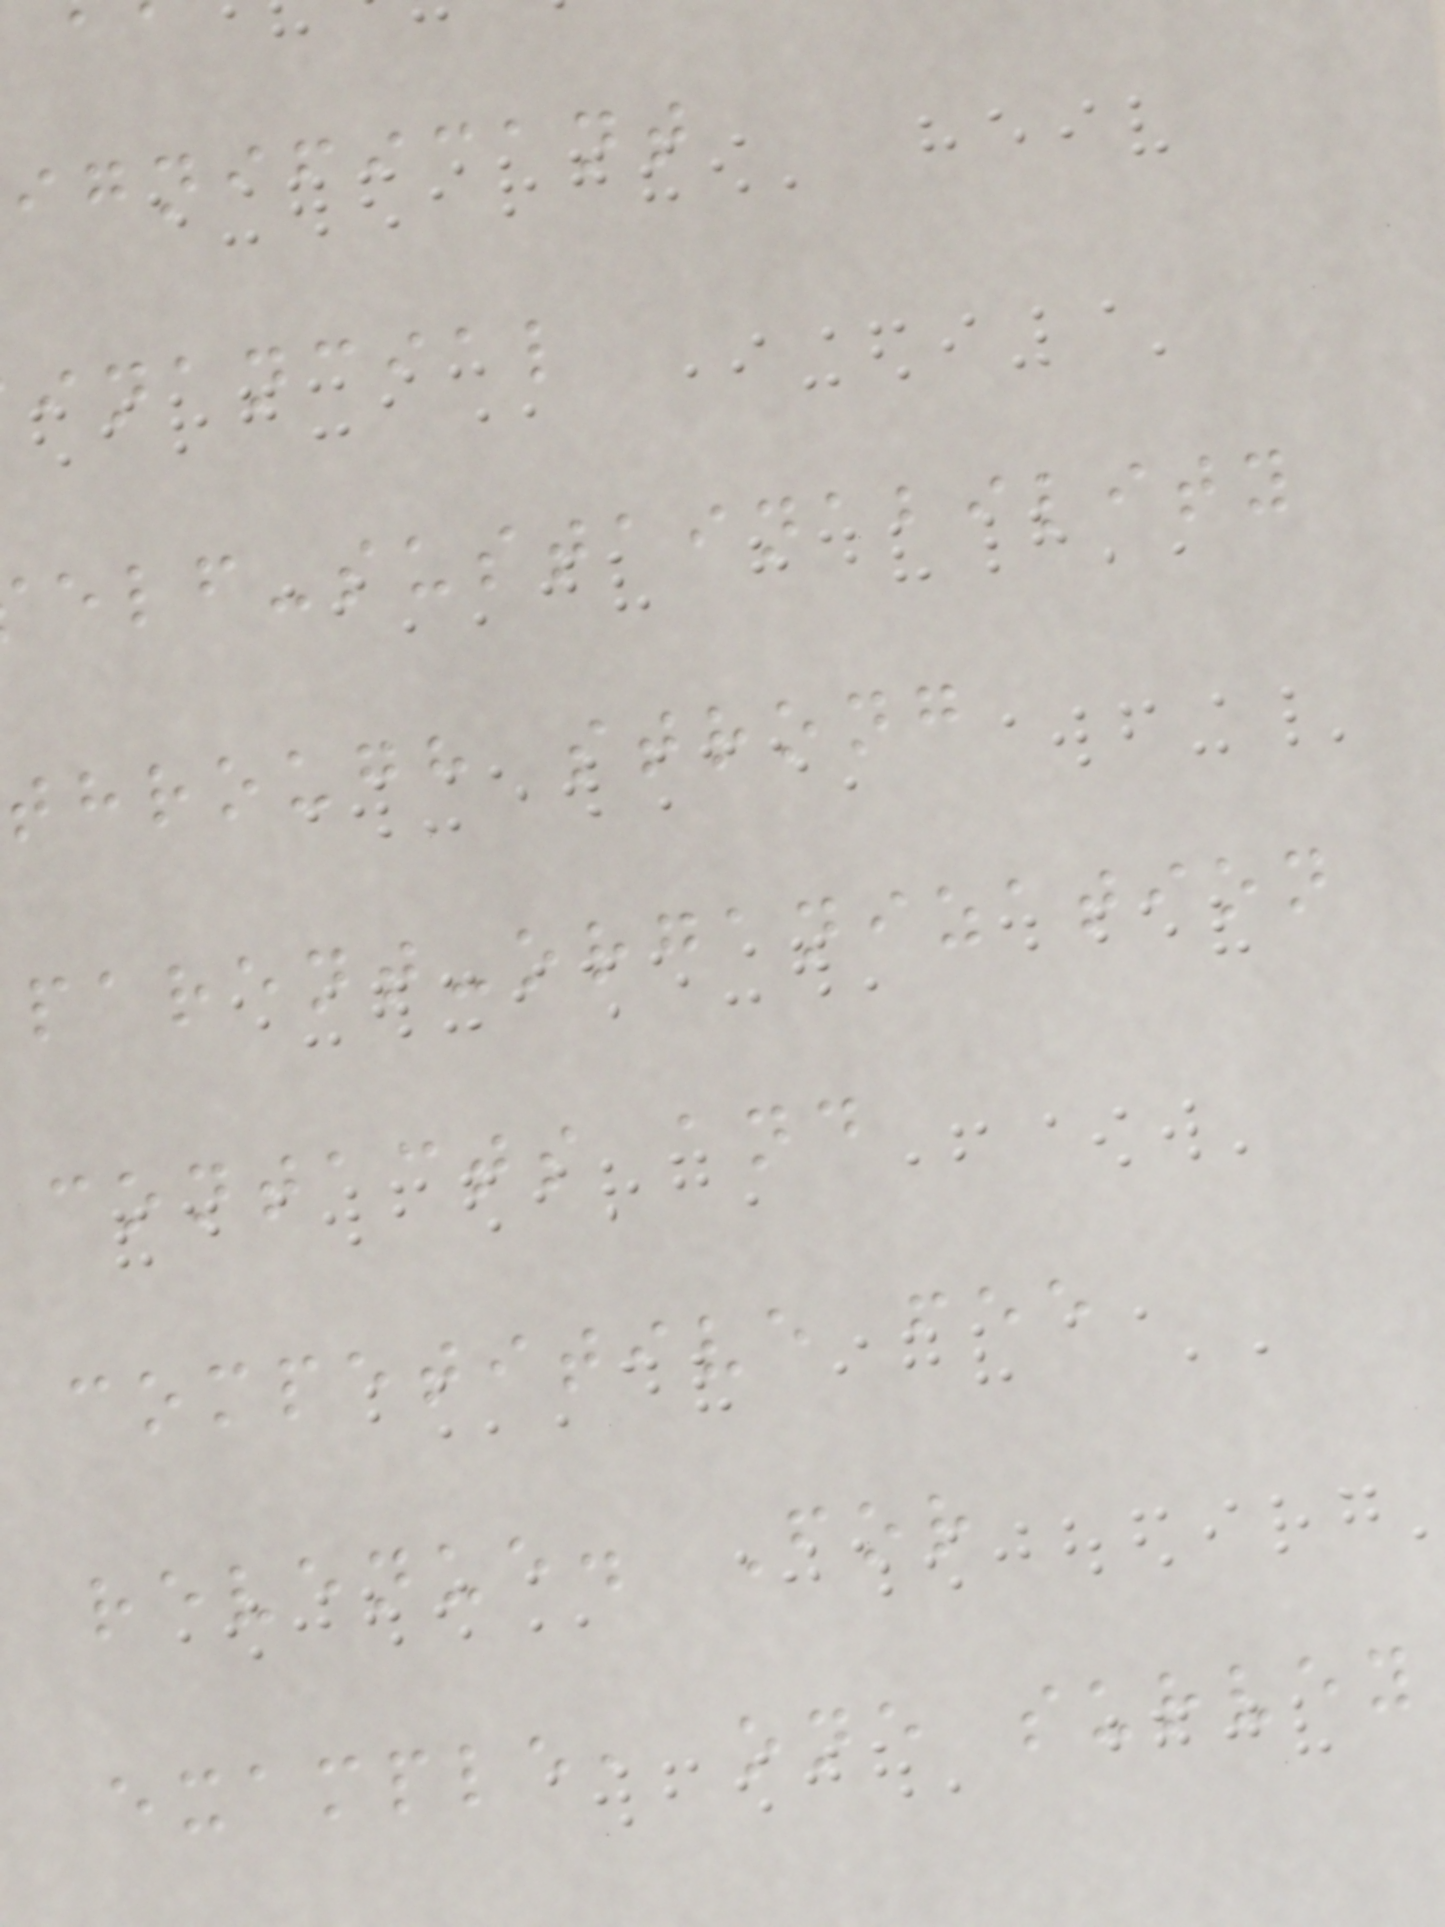ignificant
inancial
elf-sustainability
through strong
parent-organization
contacts and
competitive fee
revenue. For
example, one survey
